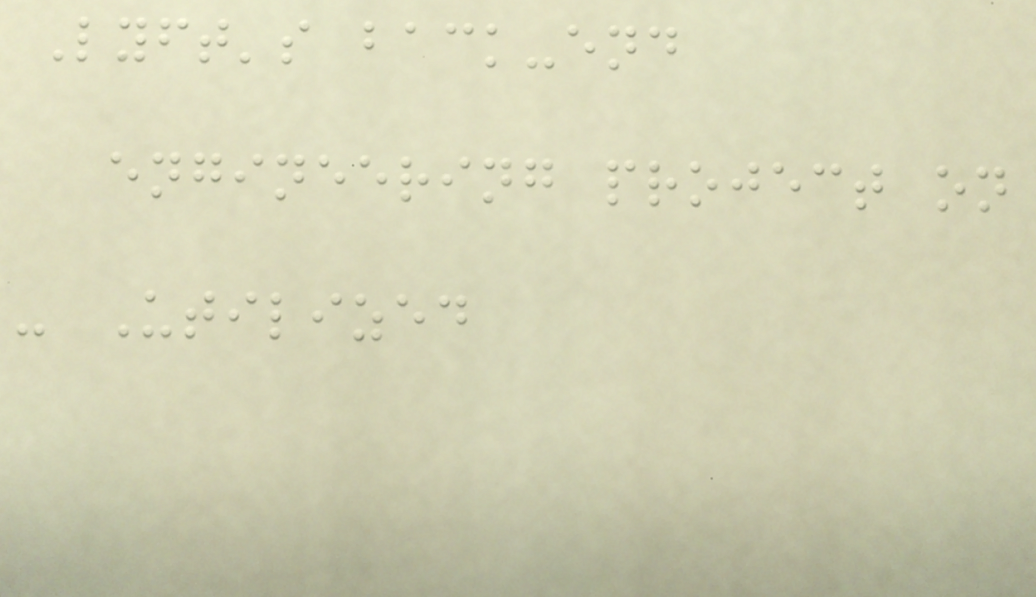Lyft's back-end
engineering project on
- Utilized
